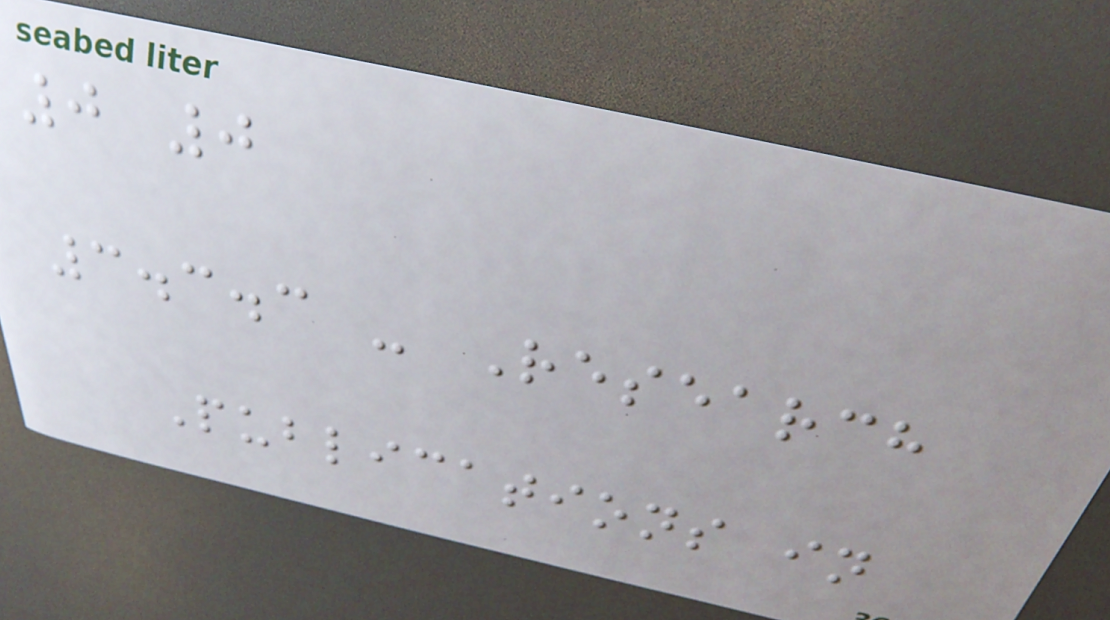0 0
3.3.3 - Research
Publications in
